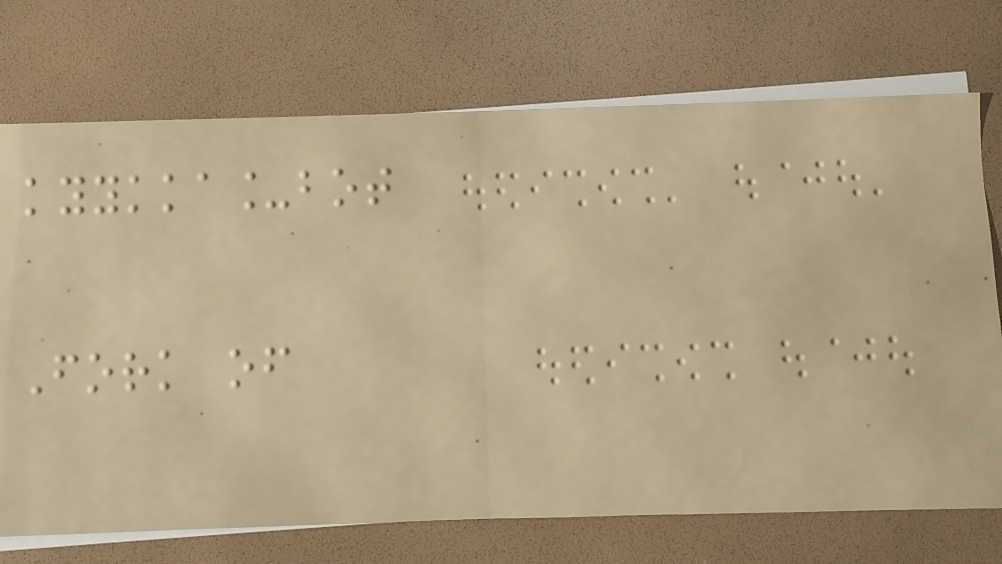kyykka_bot
Fork of
